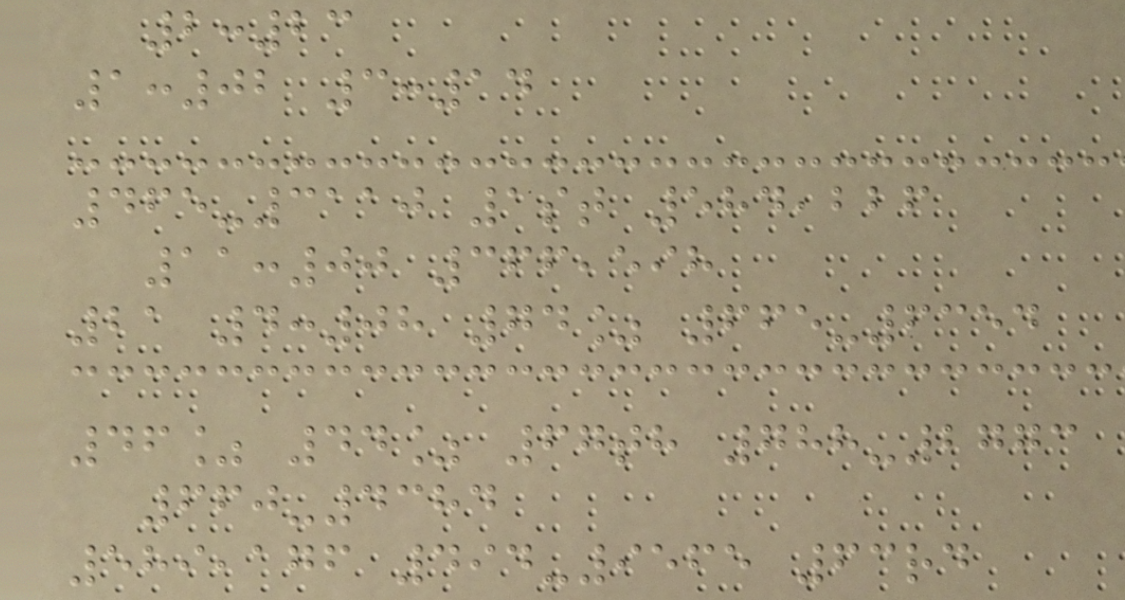2:23
1:02 3:14
465-3110 1st 584,226
11:00 366,598
21 4:08 74% 665-6354
46% 44% 67th 788-2773
660-4384
589,176 494-9565 63rd
